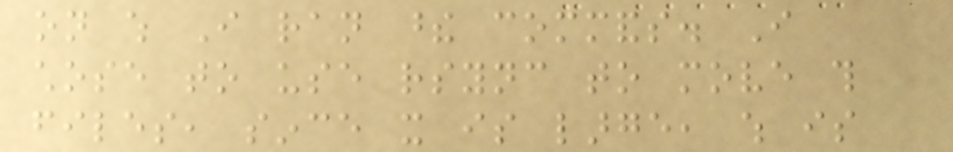on which I ran these commands. I
chose to use rsync to move this
files, since it is large, which is
